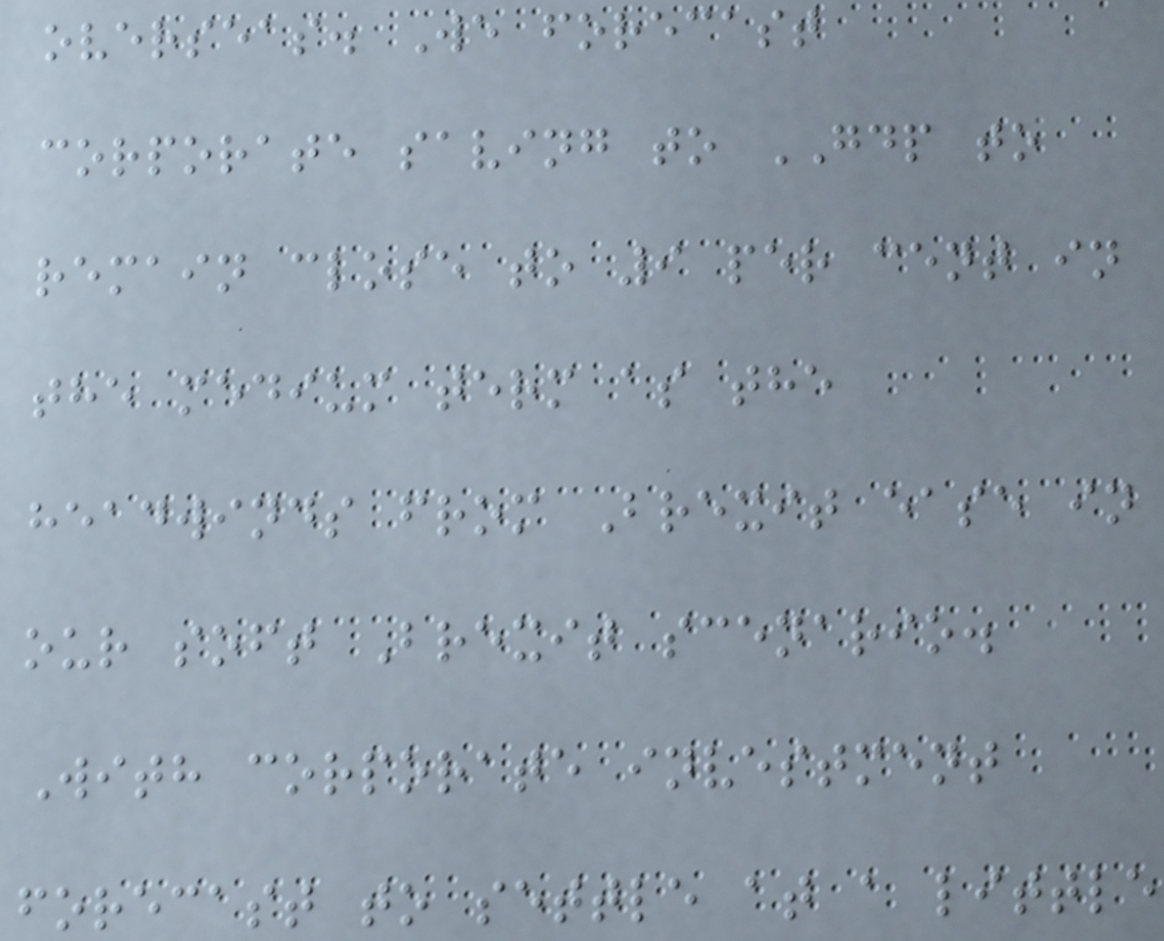overseas. We forecast
corporate saving to GDP to
remain close to 9 per cent in
the medium term as the
headwinds from Brexit ease in
our soft Brexit scenario.
With corporate investment
forecast to settle at a little
